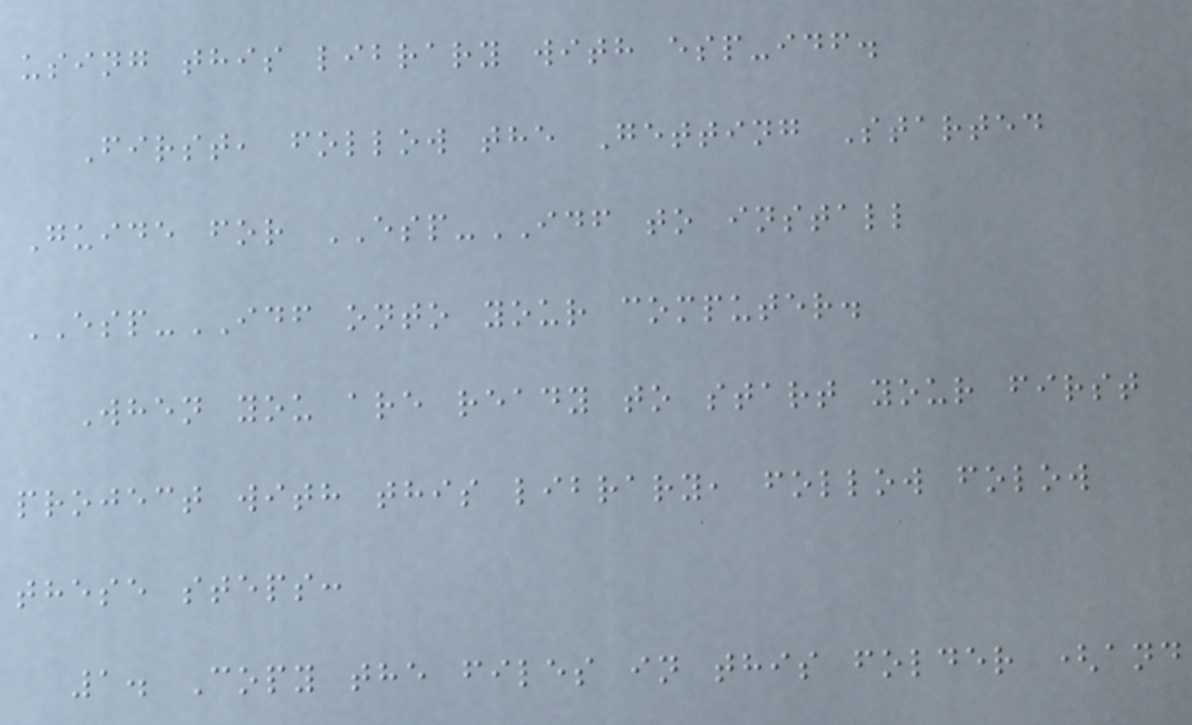using this library with esp-idf.
First, follow the Getting Started
Guide for ESP-IDF to install
ESP-IDF onto your computer.
When you are ready to start your first
project with this library, follow folow
these steps:
1. Copy the files in this folder (and
